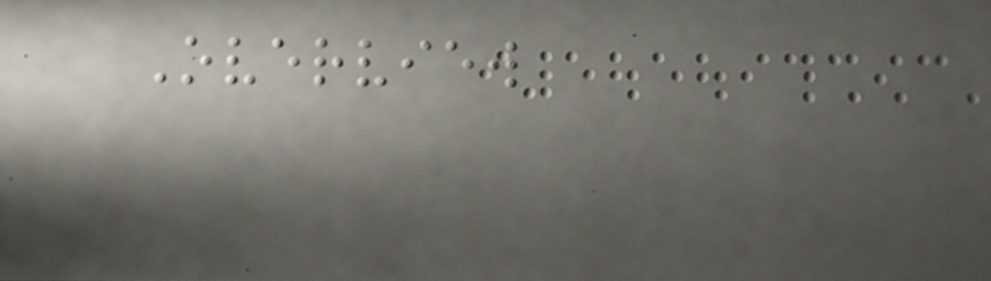Overview
